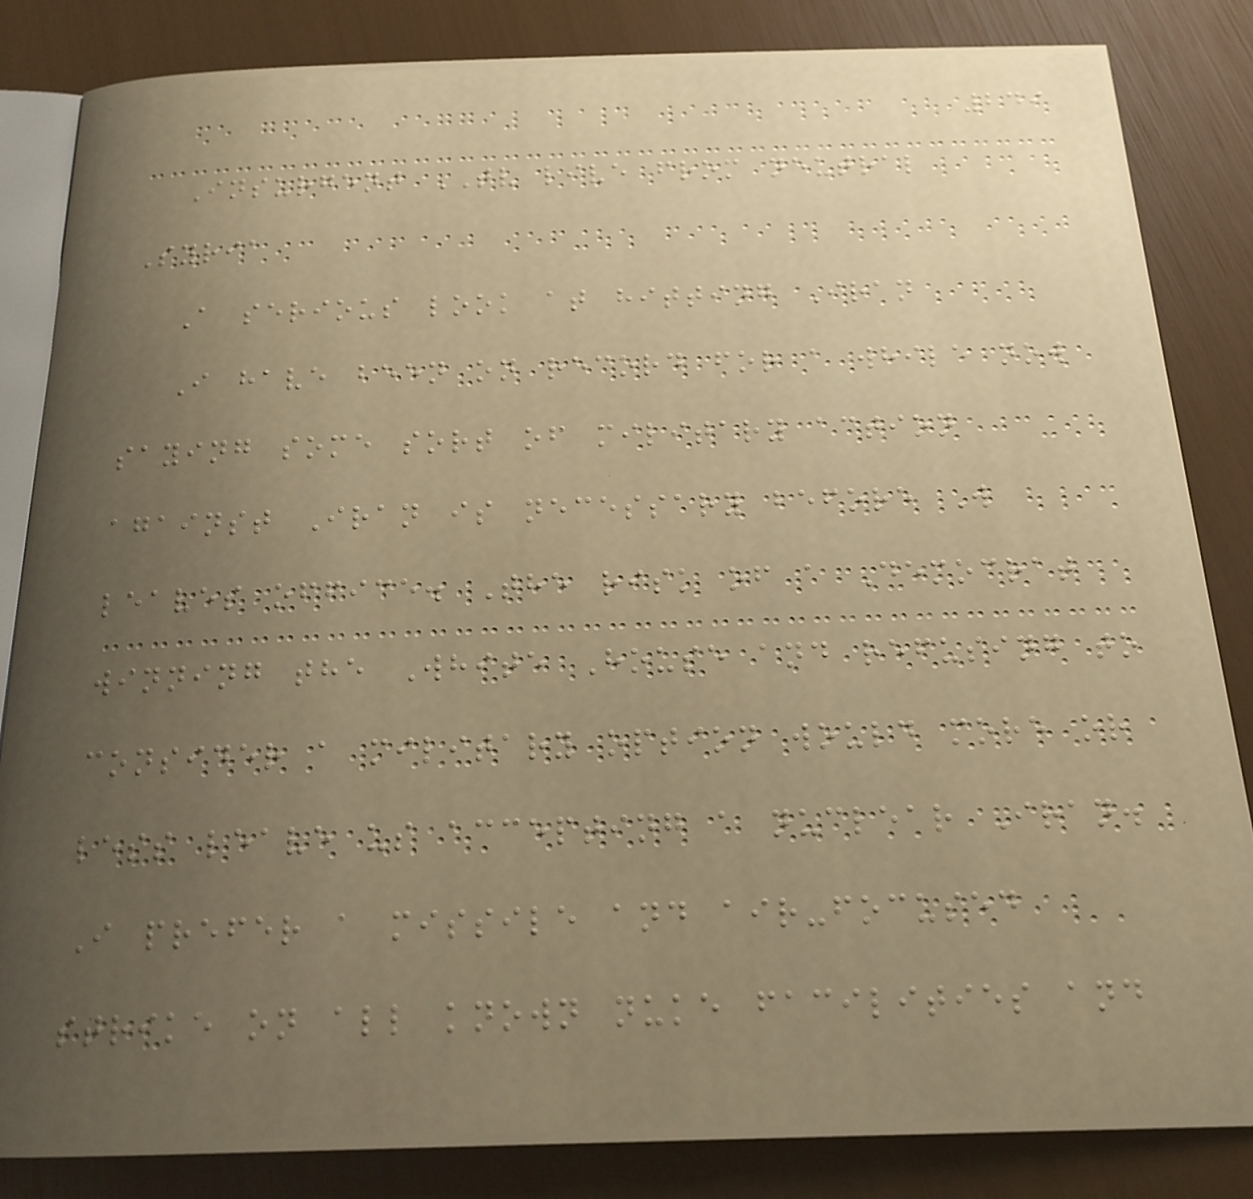249
Insurgent TV live from neutral
Syria
A serious look at hitting Iran
I have been on record for a while now
saying some sort of military action
against Iran is necessary before W
leaves office. The risk of a Democrat
winning the White House and refusing to
consider a military option would more or
less leave us accepting a nuclear Iran.
I prefer a missile and air-focused
strike on all known nuke facilities and
